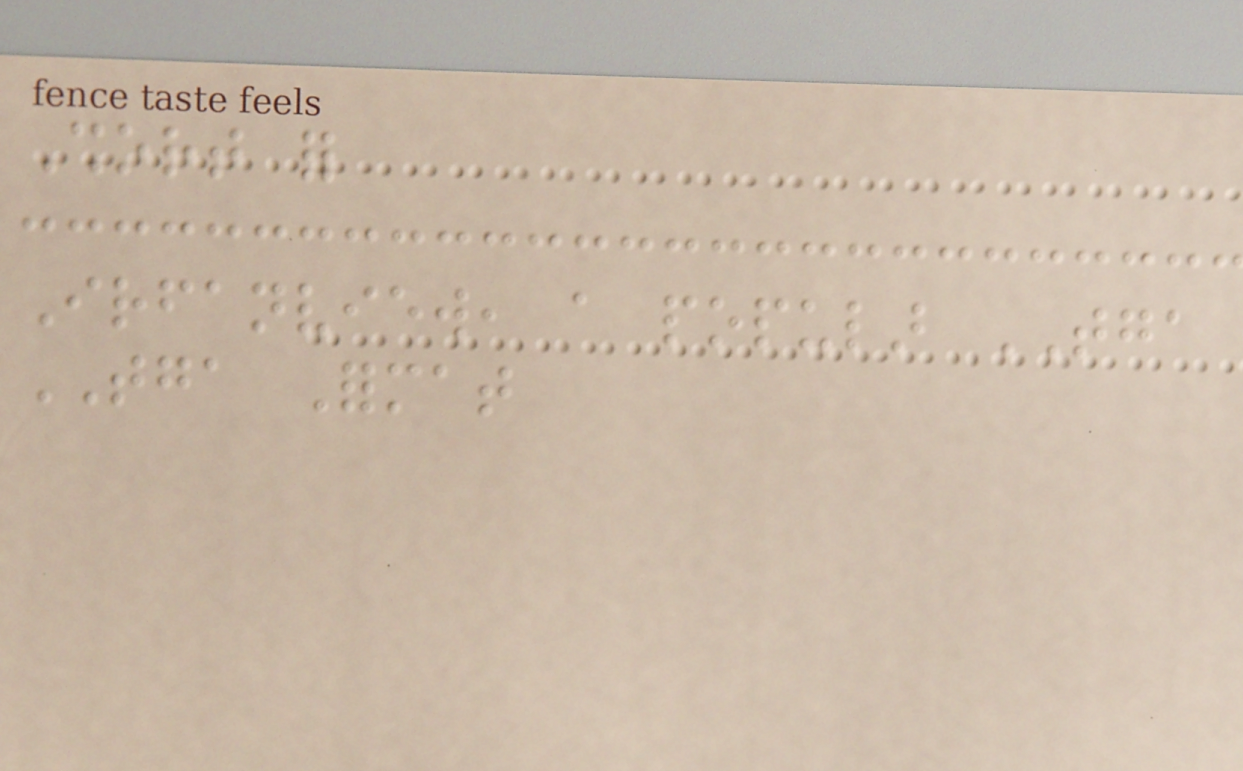Short for
Irfanview, a popular TGA
TGA Format
